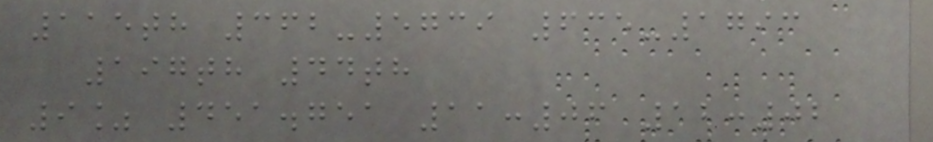115th 362-5739 635-1793
197th 44th
9% 451.751 11:06 12:02
